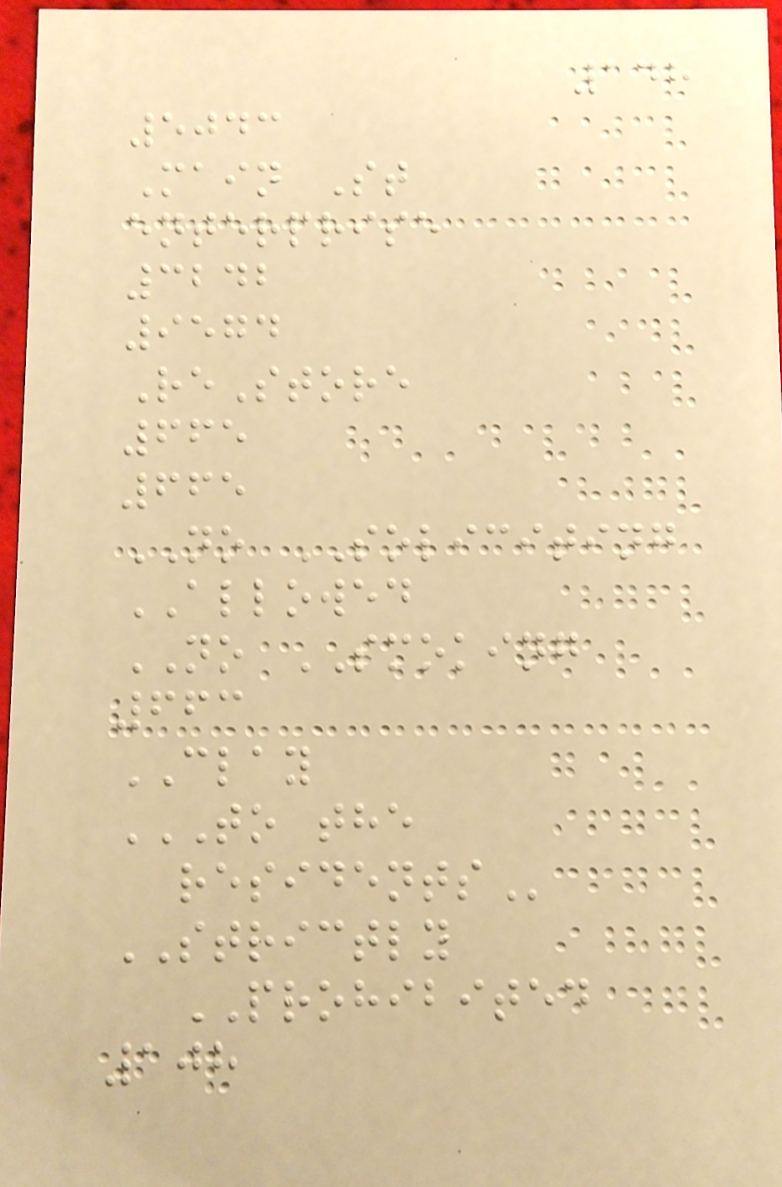148
5043
Main St
enterprise
3242
9574
ReStore
665
665
NO SOLICITING
ALLOWED
NO SMOKING
663
CLAY
TO THE
RESIDENTS
STRICTLY
PROHIBITED
108
